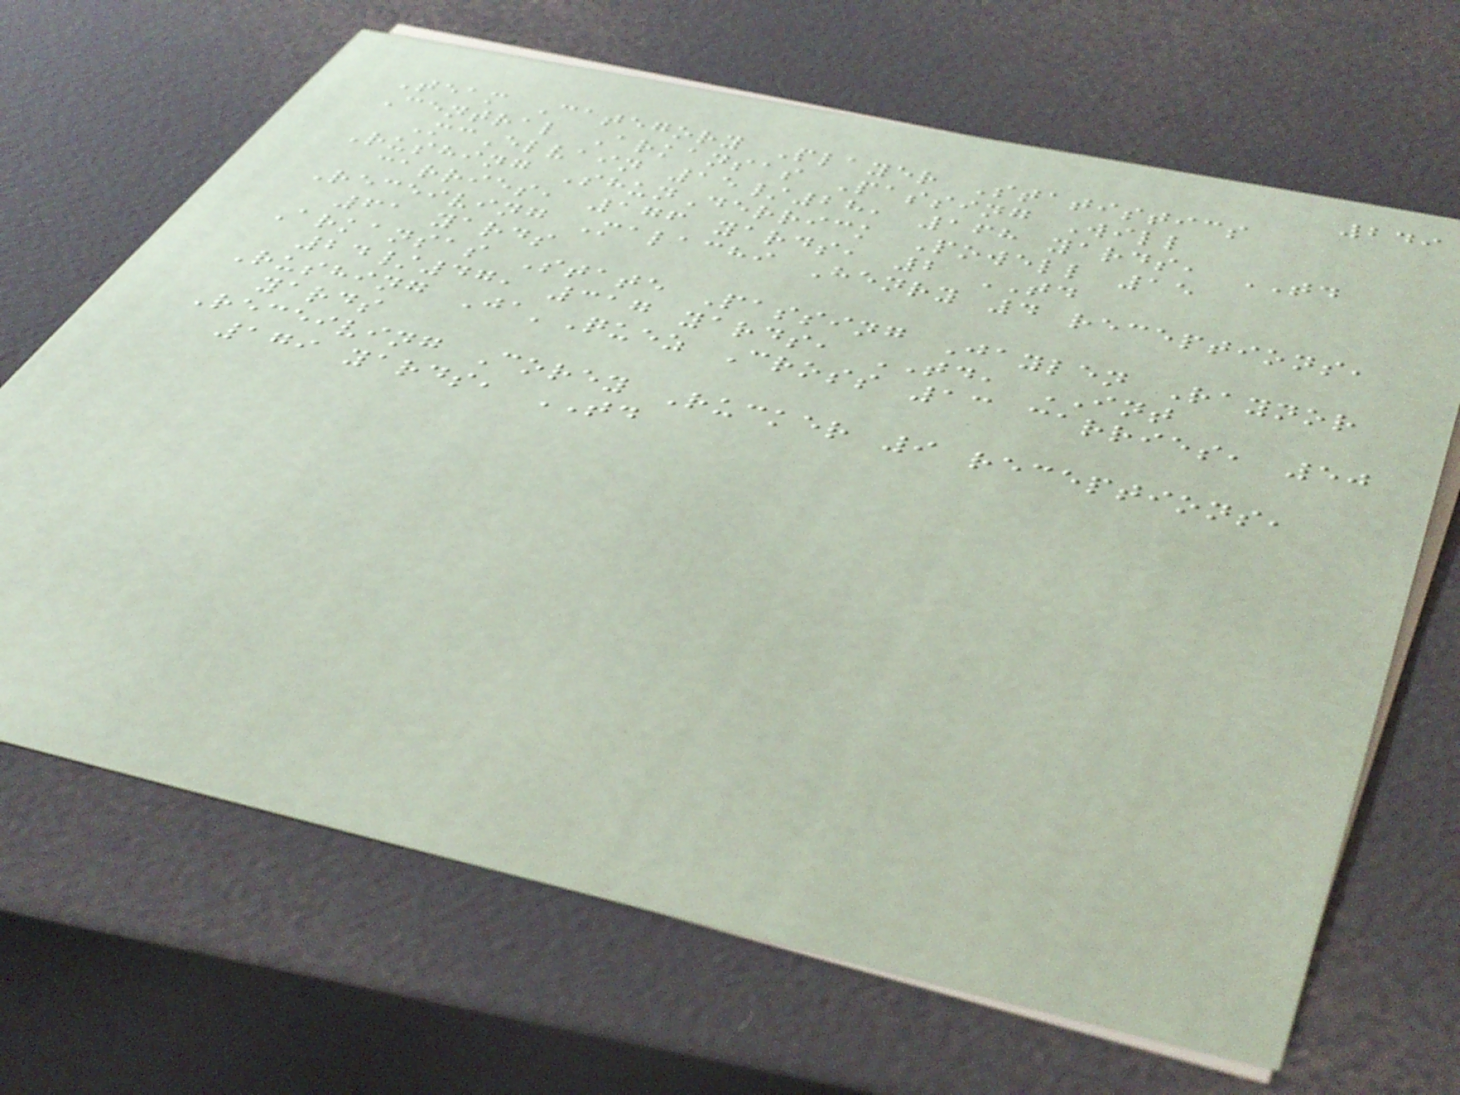249
Team Category Player Statistics
Central Arkansas Passing Will
McElvain 15/28, 168 yards, TD
Rushing ShunDerrick Powell 15
carries, 176 yards, 2 TD
Receiving Malachi Henry 4 receptions,
61 yards
Arkansas State Passing Jaylen Raynor
24/47, 317 yards, TD, INT
Rushing Ja'Quez Cross 13 carries, 50
yards
Receiving Corey Rucker 9 receptions,
179 yards, TD
